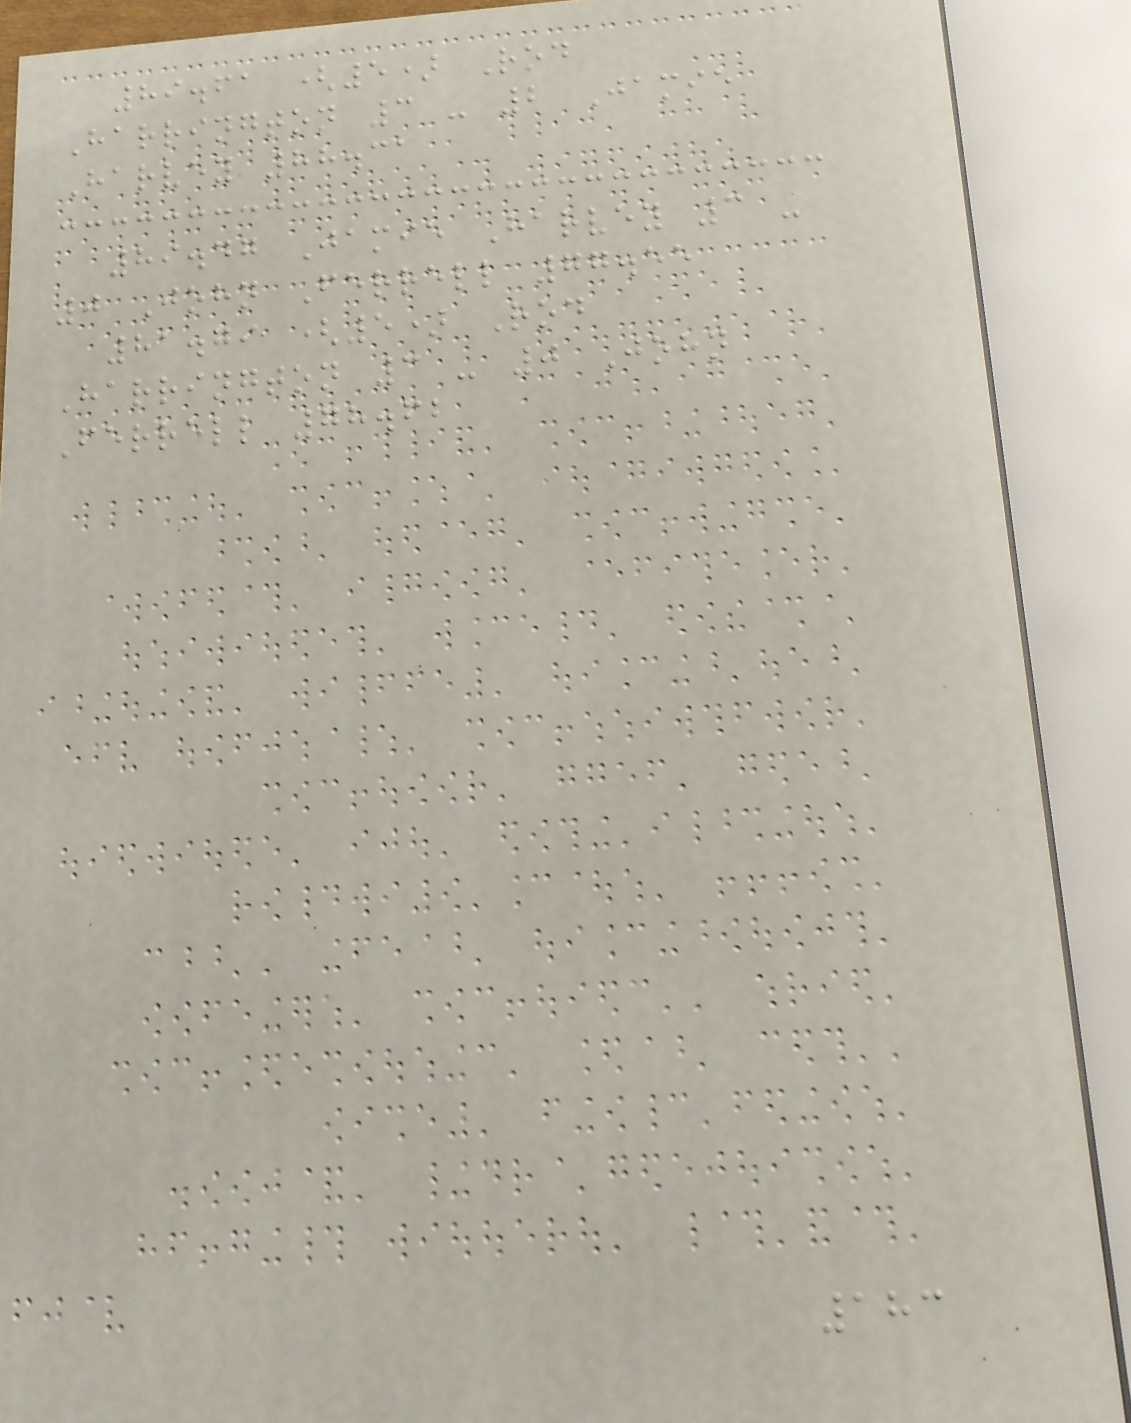89.61 (5) Rod
Harrington 3 - 2 Jamie
Harvey 88.31
89.47 Jamie Harvey 3 -
0 John Ferrell 77.55
81.79 (5) Rod
Harrington 3 - 0 John
Ferrell 78.62
183
